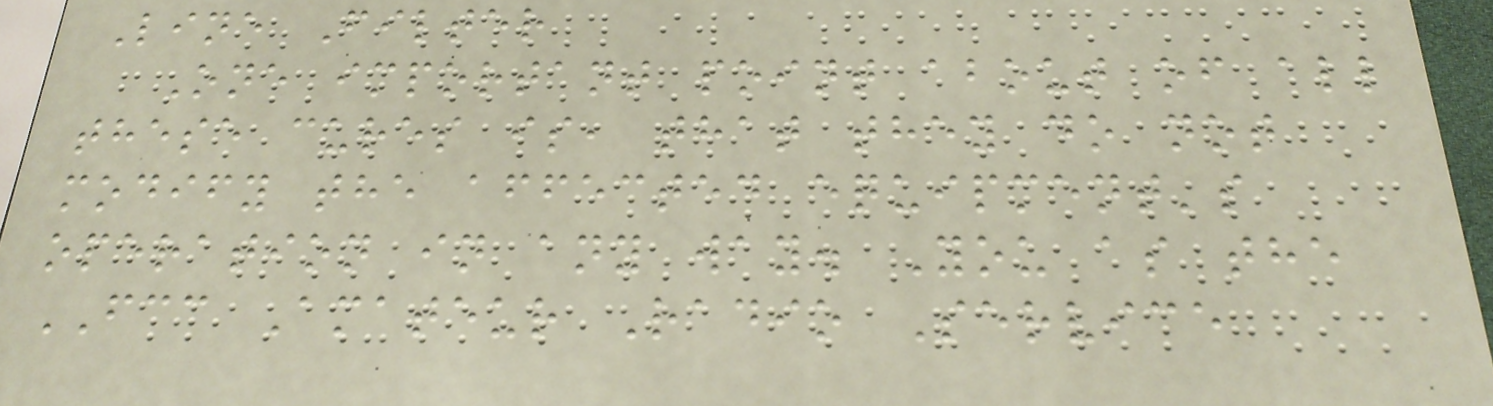Line Filter
One important point about of all
these cures is, that they do not
modify the affected equipment's
operation in any way. You as the
FCC Amateur Radio Service
